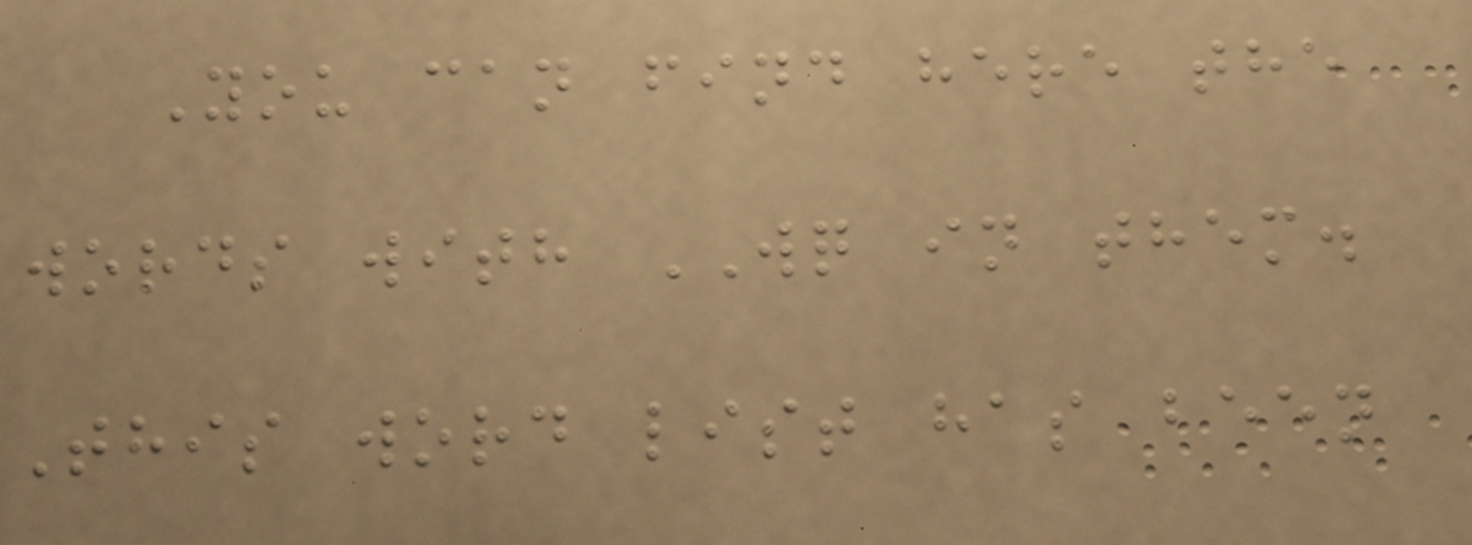You can find here the
words with WQ in them.
This word list has been
